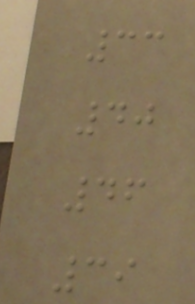33
40
46
39
